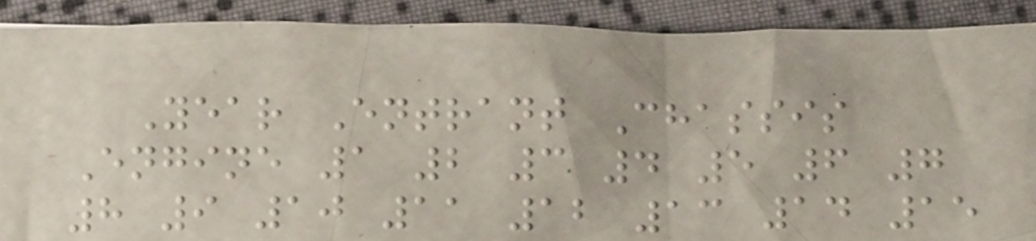Year Entrant Chassis
Engine 1 2 3 4 5 6 7
8 9 10 11 12 13 14 15
